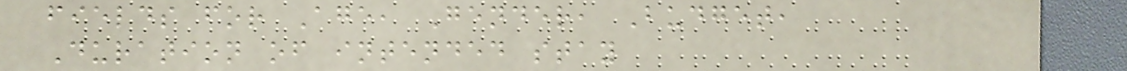fields for Age, Gender, Budget,
Duration of intended stay
